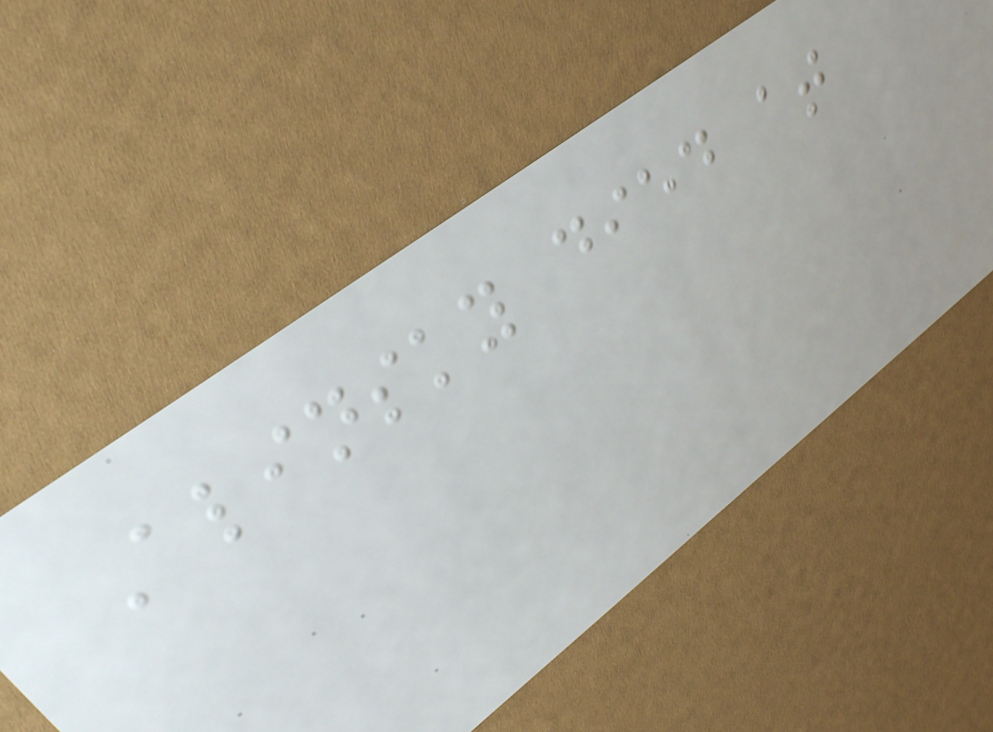Alinsky died at
